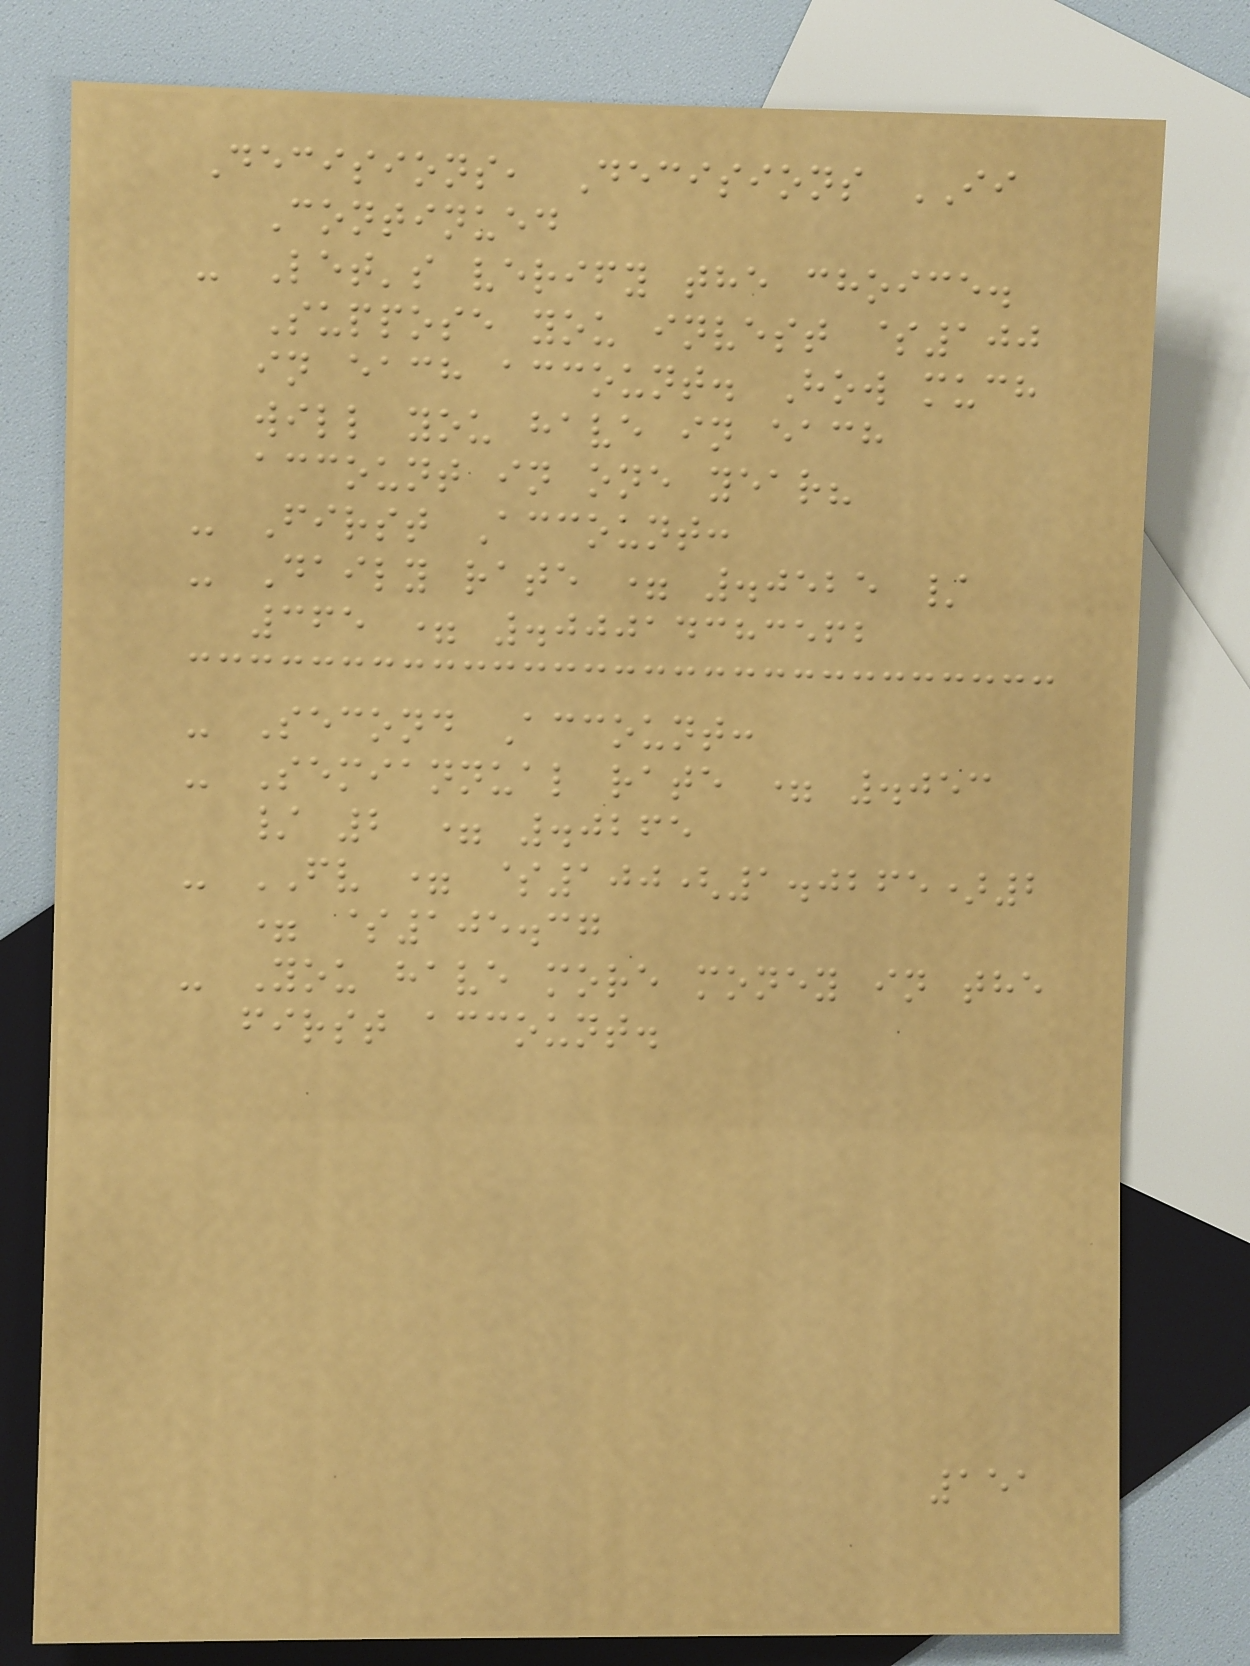Decisions, Decisions II
Continued
- Let's verify the choice.
Suppose you invest $100
in each account. How much
will you have in each
account in one year?
- First Account:
- Daily rate = .0525 /
365 = .00014383562
- Second Account:
- Semiannual rate = .053
/ 2 = .0265
- FV = $100(1.0265)2
= $105.37
- You have more money in the
first account.
151
